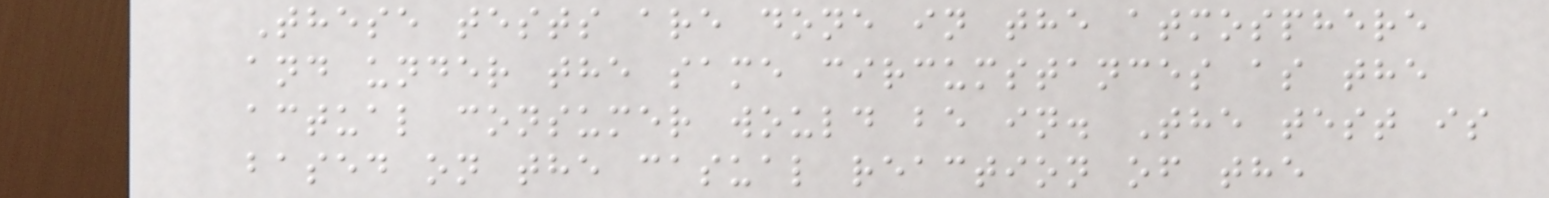These tests are done in the atmosphere
and under the same circumstances as the
actual consumer would be in. The test is
based on the casual reaction of the
